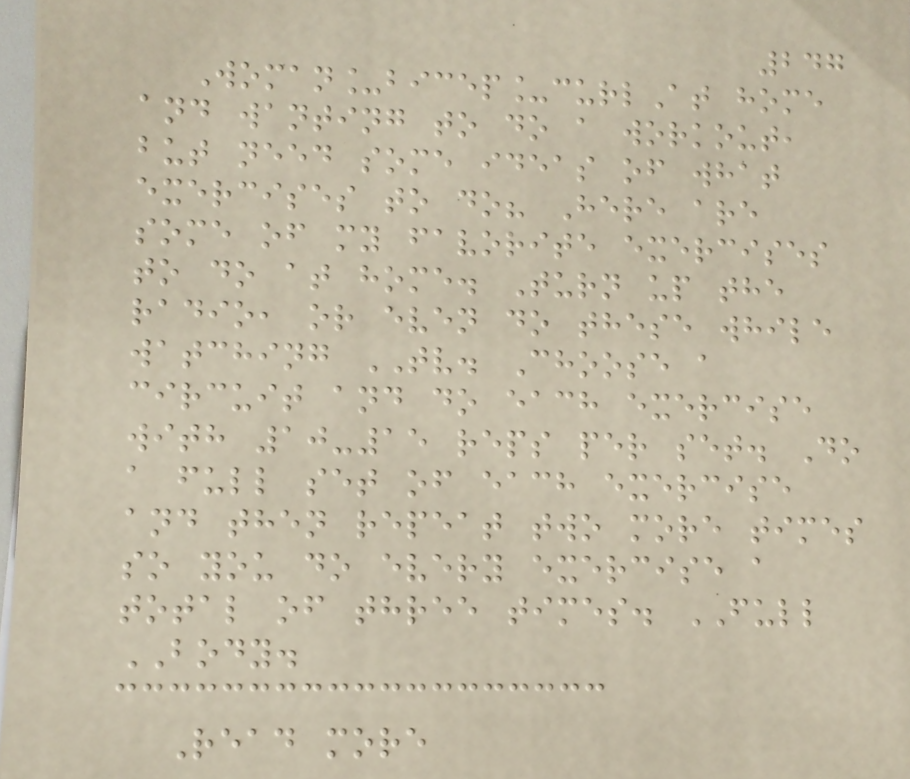247
Woman_bicep_curlAt home
and wanting to do a workout,
but need some ideas of what
exercises to do? Here are
some of my favorite exercises
to do at home. Turn up the
radio, or even do these while
watching TV. Choose a
circuit and do each exercise
with 10-15 reps per set. Do
a full set of each exercise
and then repeat two more times
so you do every exercise a
total of three times. FULL
BODY.
Read more
